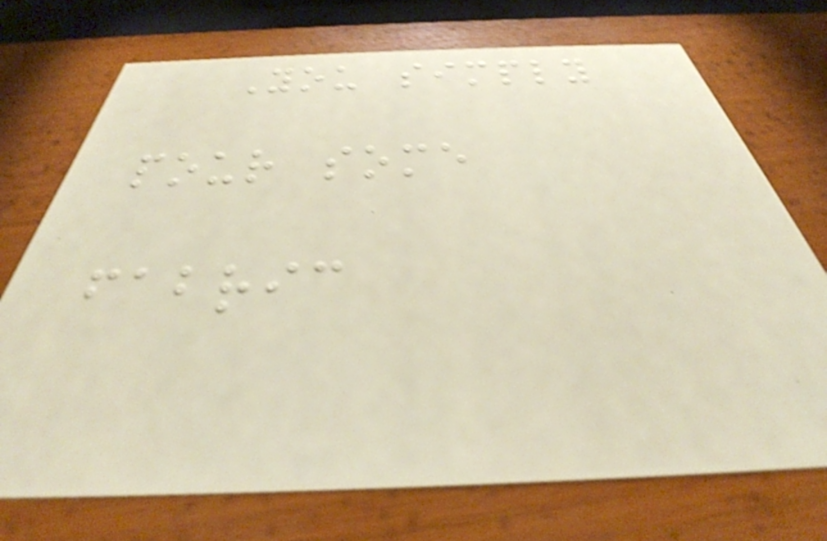You simply
pour some
fabric
